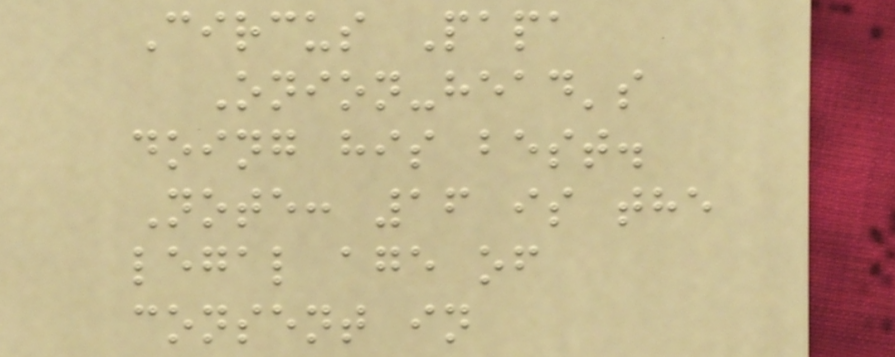Circus Papa
Onion-head's
doing his best.
Note: 16 is the
legal age of
consent in
